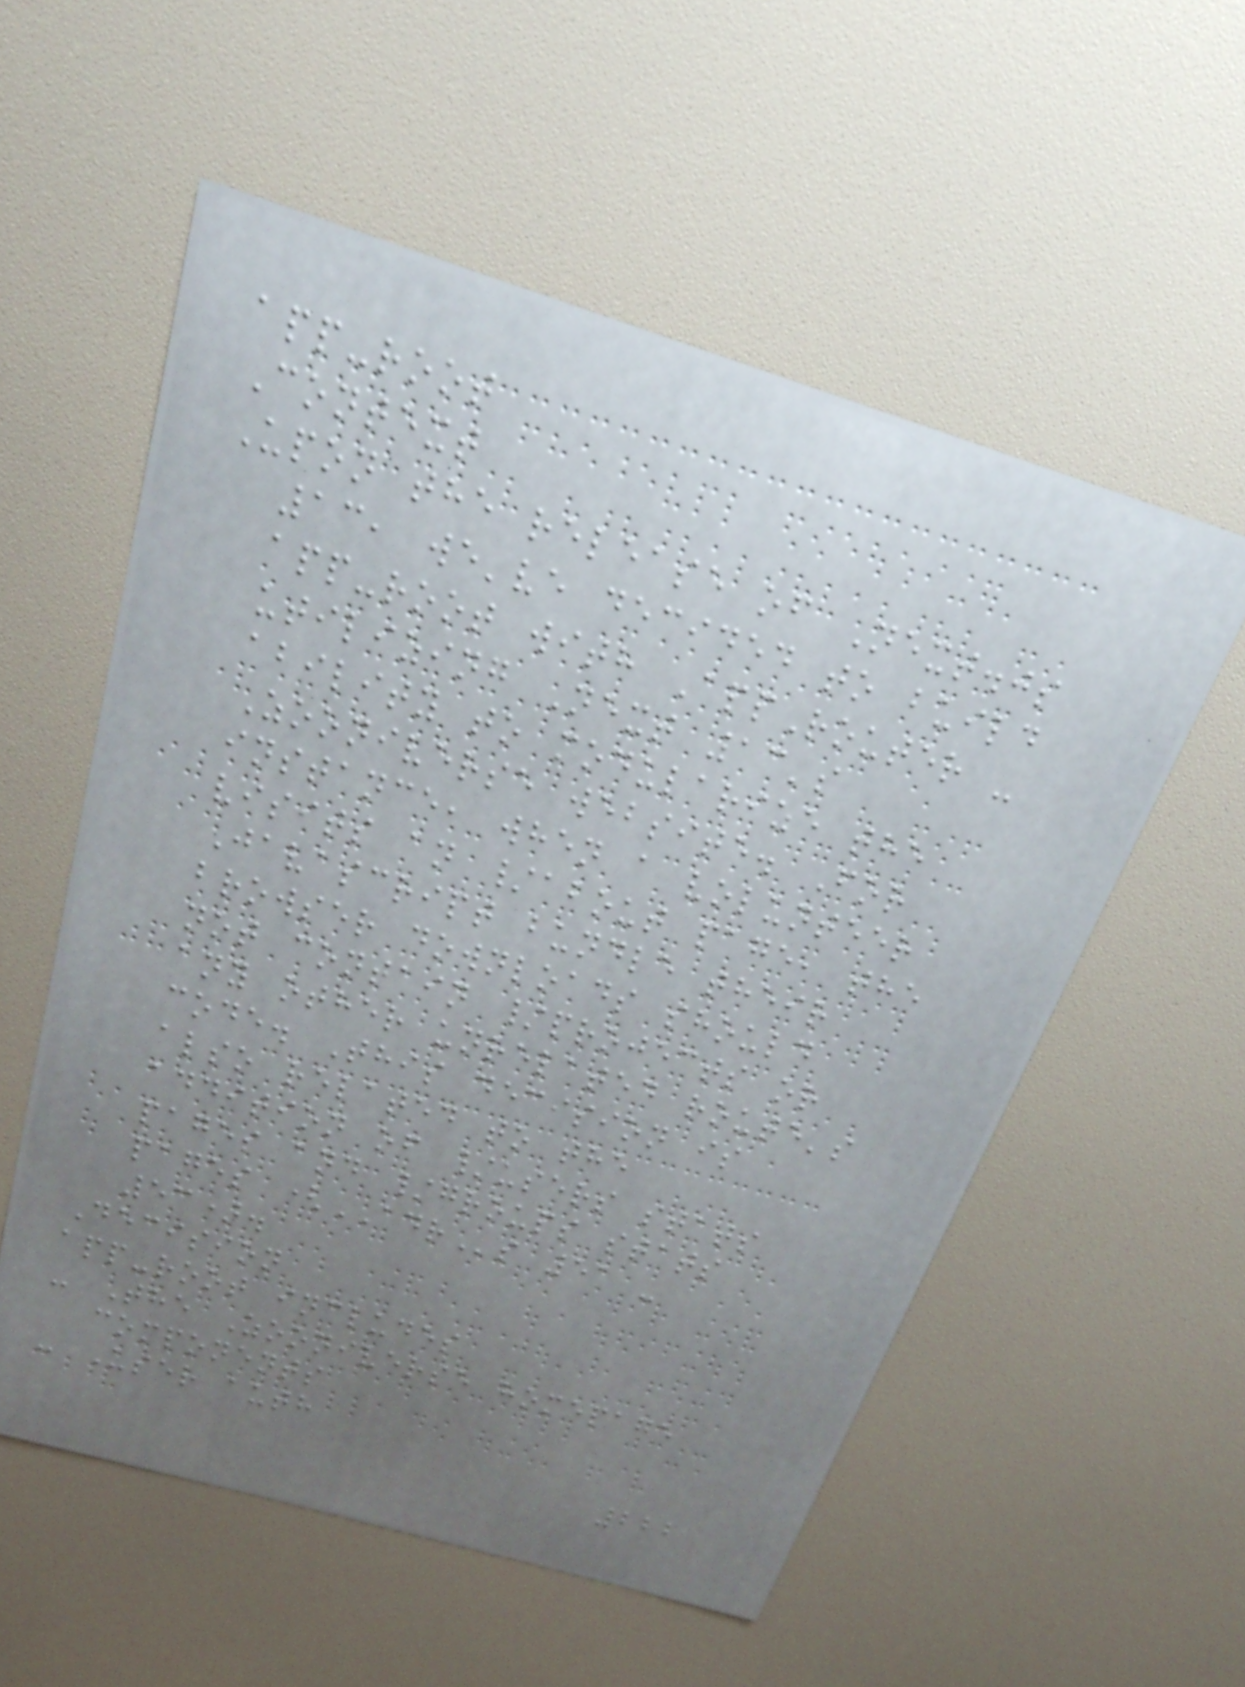app-root
Context
Upon the release of Next.js
13, we've decided to build
app-root with AppRouter -
utilizing Next 13's
ability to modularize the
Zooniverse website. For
instance, when a volunteer
visits an /about page, the
Javascript bundle their
browser downloads should
not contain /projects or
any other unrelated route's
code. This decision is
also related to the
addition of /users stats
pages and /groups stats
pages (ADRs 51 -
53).
Decision
app-root includes
- The Zooniverse homepage
components
- User auth
222
